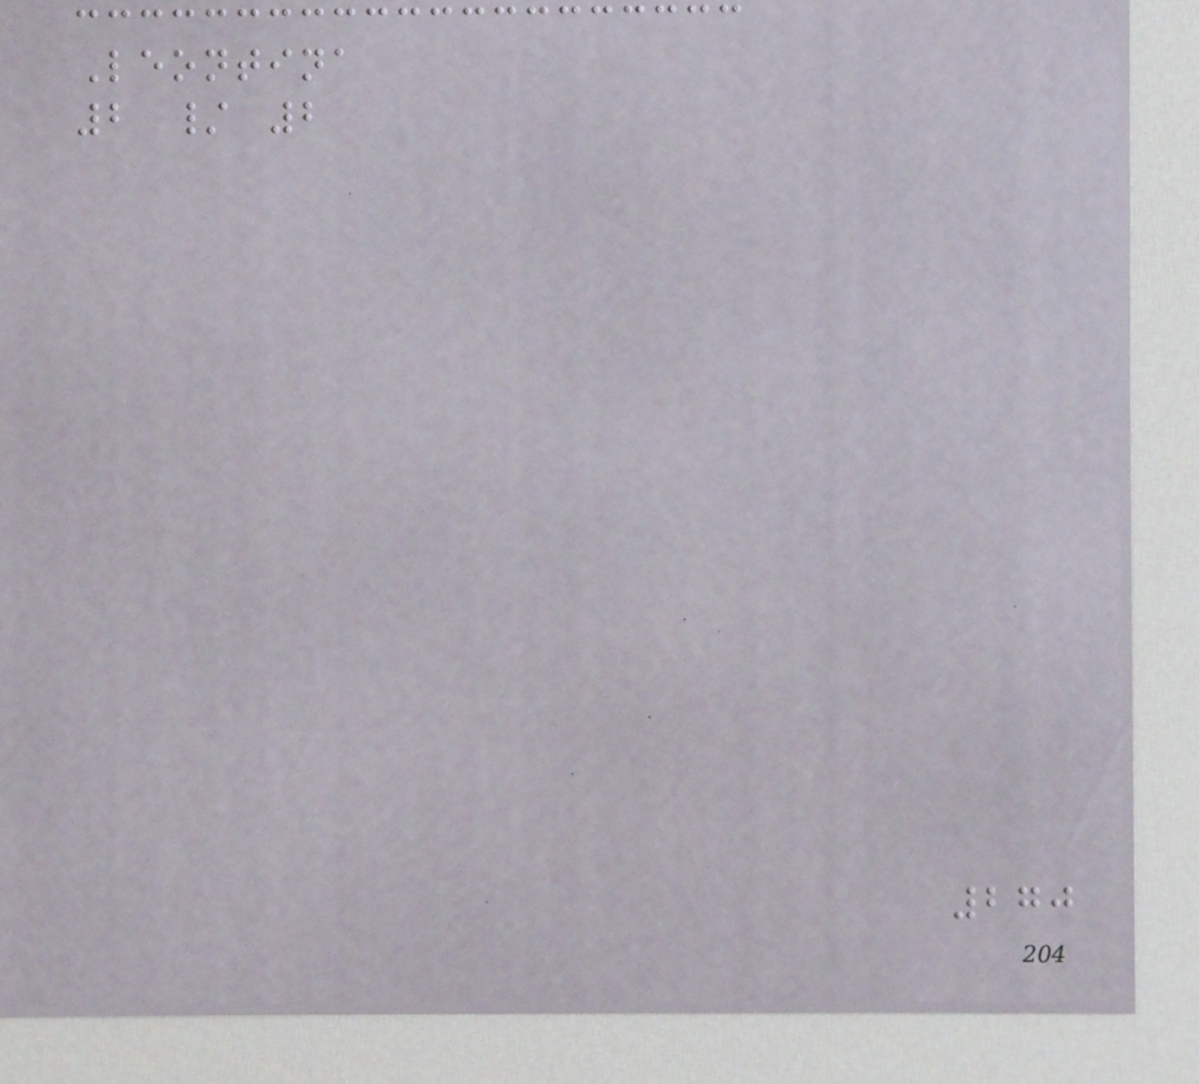Leontina
2 / 2
270
